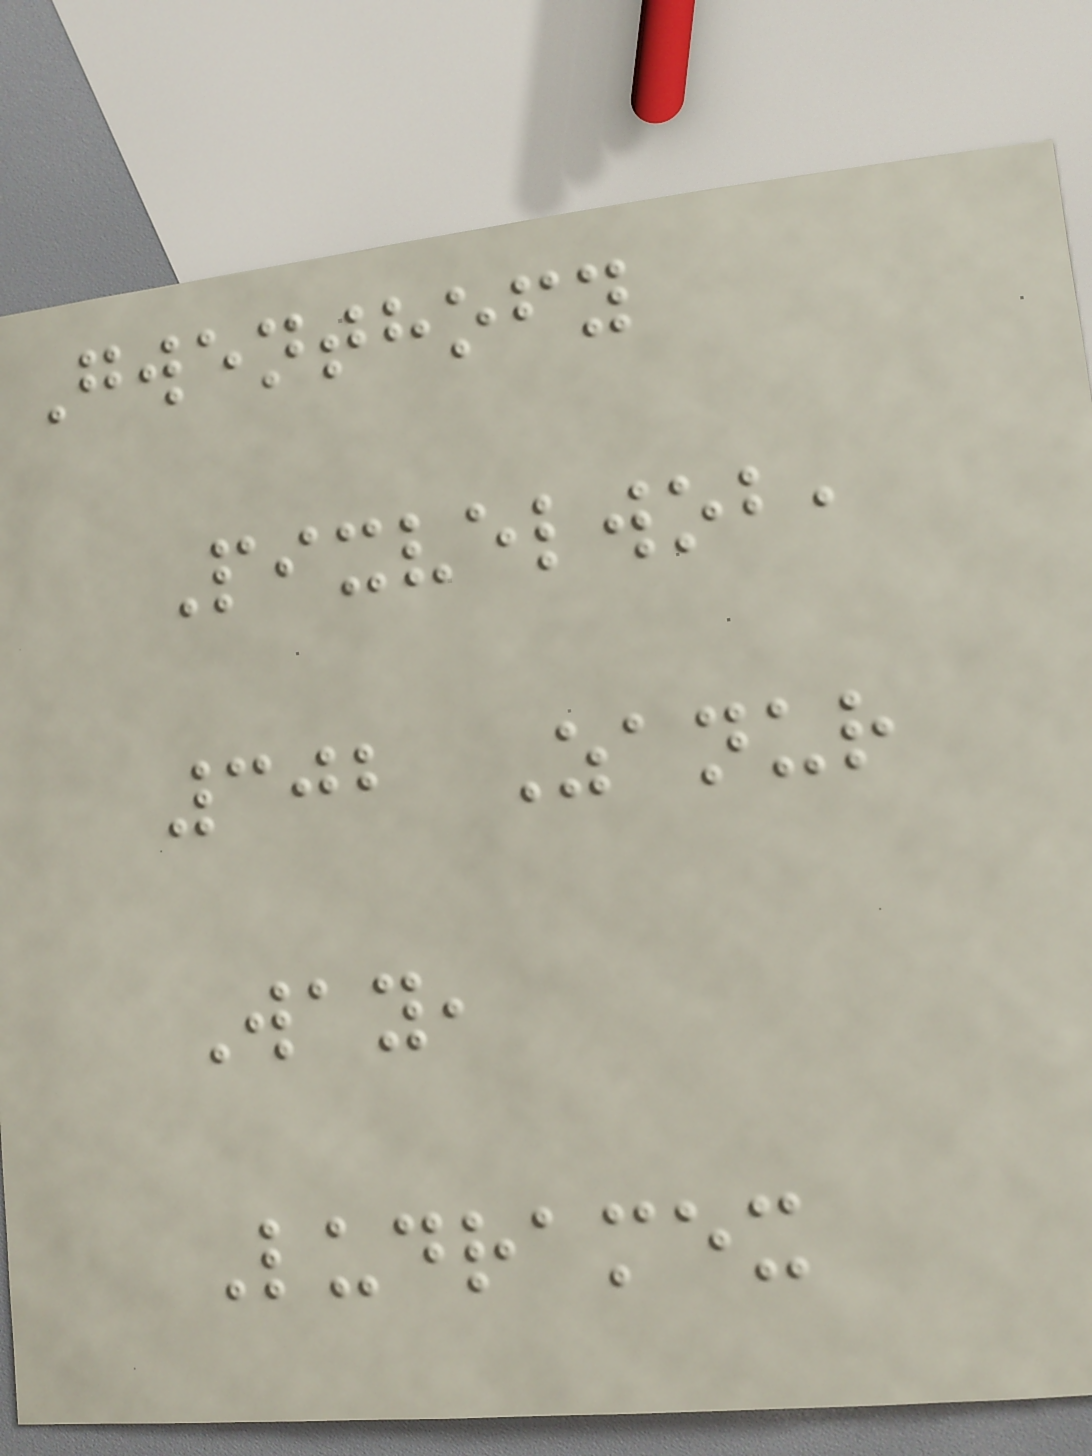Gwenthofy
Pixvelwob,
302 Zanur
Way,
Ludramex
